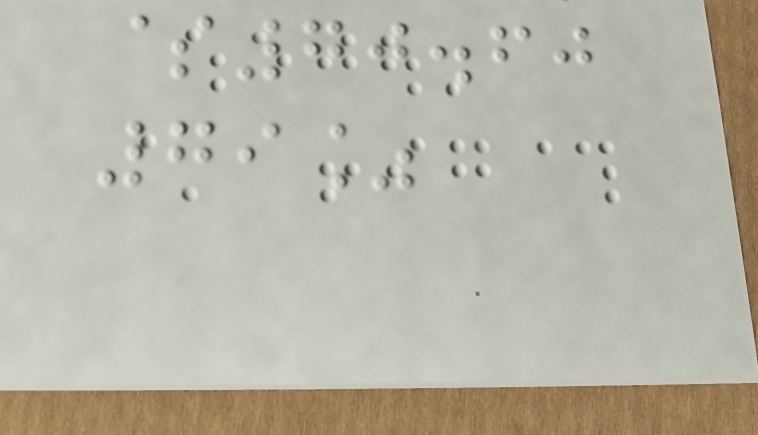$70.60
79%
